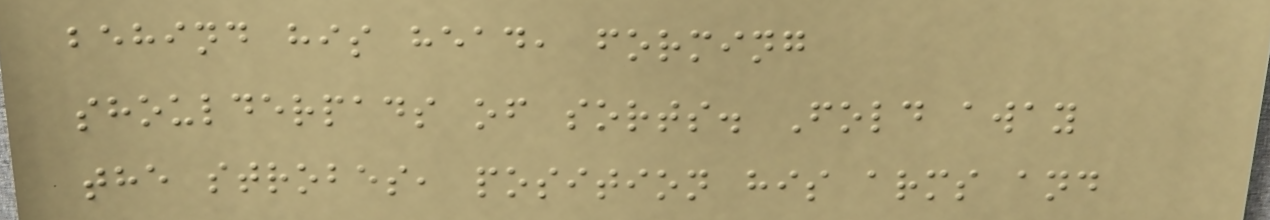behind his head, forming
shoulderpads of sorts. Fold away
the strobes, position his arms and
